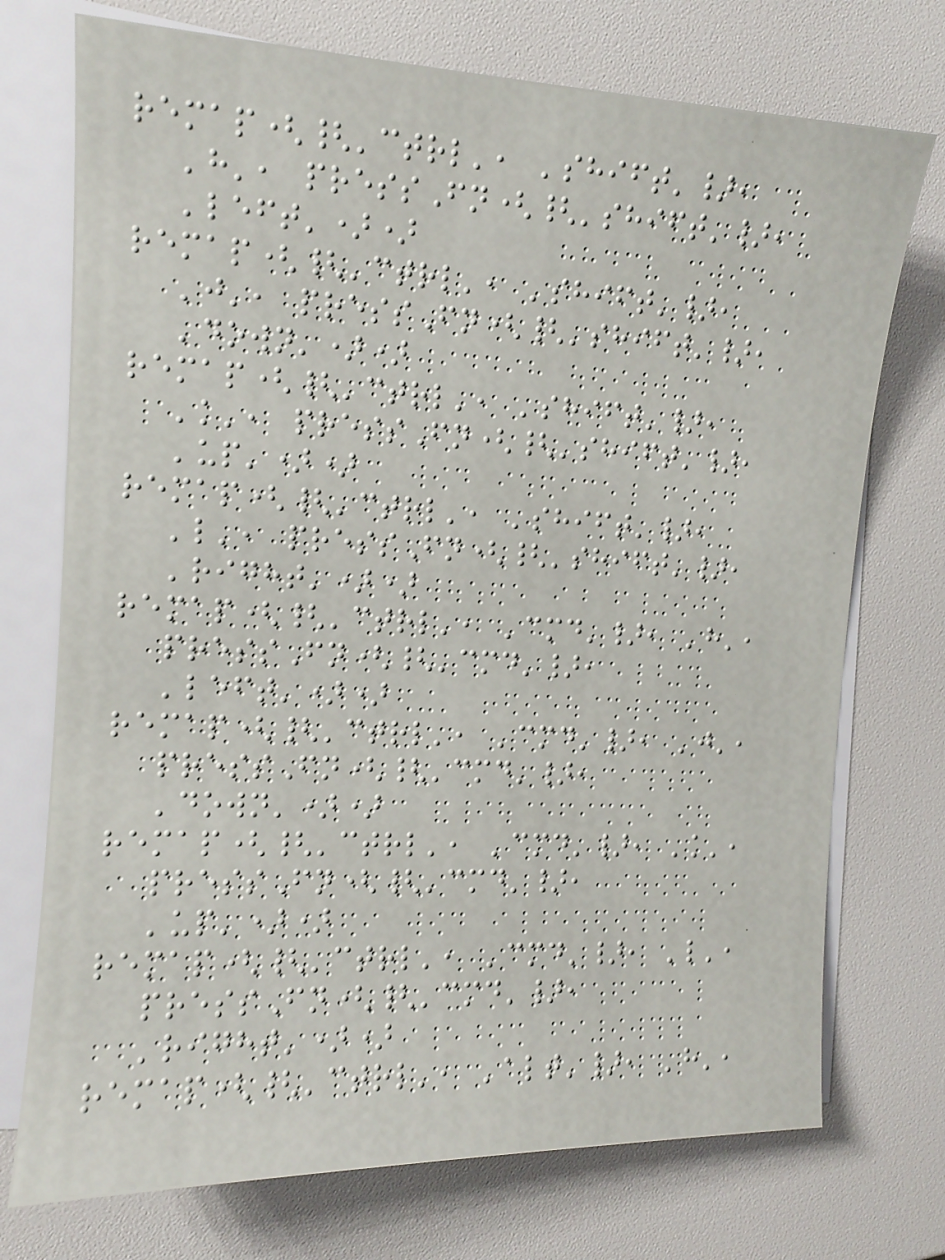remap({'ctrl', 'shift'},
'h', pressFn({'shift'},
'left'))
remap({'ctrl', 'shift'},
'j', pressFn({'shift'},
'down'))
remap({'ctrl', 'shift'},
'k', pressFn({'shift'},
'up'))
remap({'ctrl', 'shift'},
'l', pressFn({'shift'},
'right'))
remap({'ctrl', 'cmd'}, 'h',
pressFn({'cmd'},
'left'))
remap({'ctrl', 'cmd'}, 'j',
pressFn({'cmd'},
'down'))
remap({'ctrl', 'cmd'}, 'k',
pressFn({'cmd'},
'up'))
remap({'ctrl', 'cmd'}, 'l',
pressFn({'cmd'},
'right'))
remap({'ctrl', 'alt'}, 'h',
